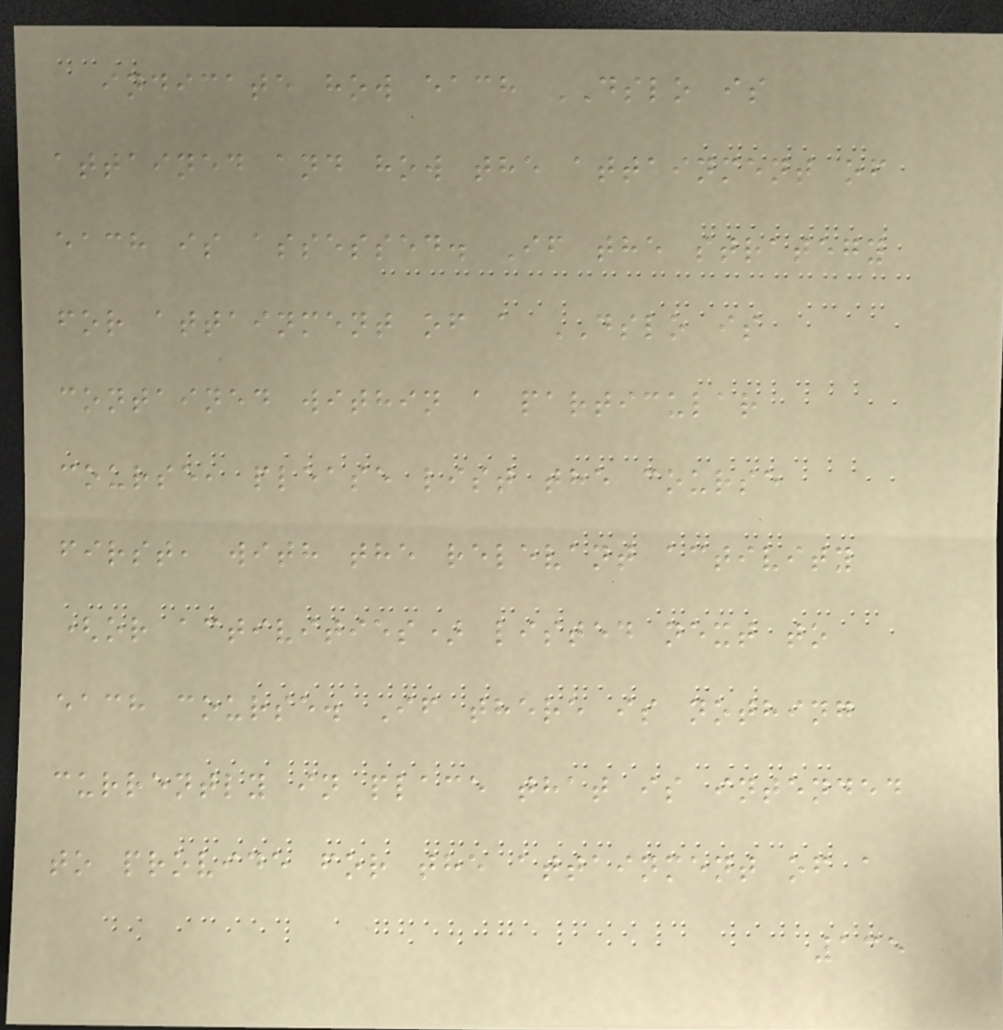indicate how each DSLO is
attained and how the attainment of
each is assessed. If the strategy
for attainment of a DSLO is
contained within a particular
course, please list the course
first, with the relevant activity
(or activities) listed next to
each course. If there is nothing
currently in place that is intended
to provide for the attainment of a
135
